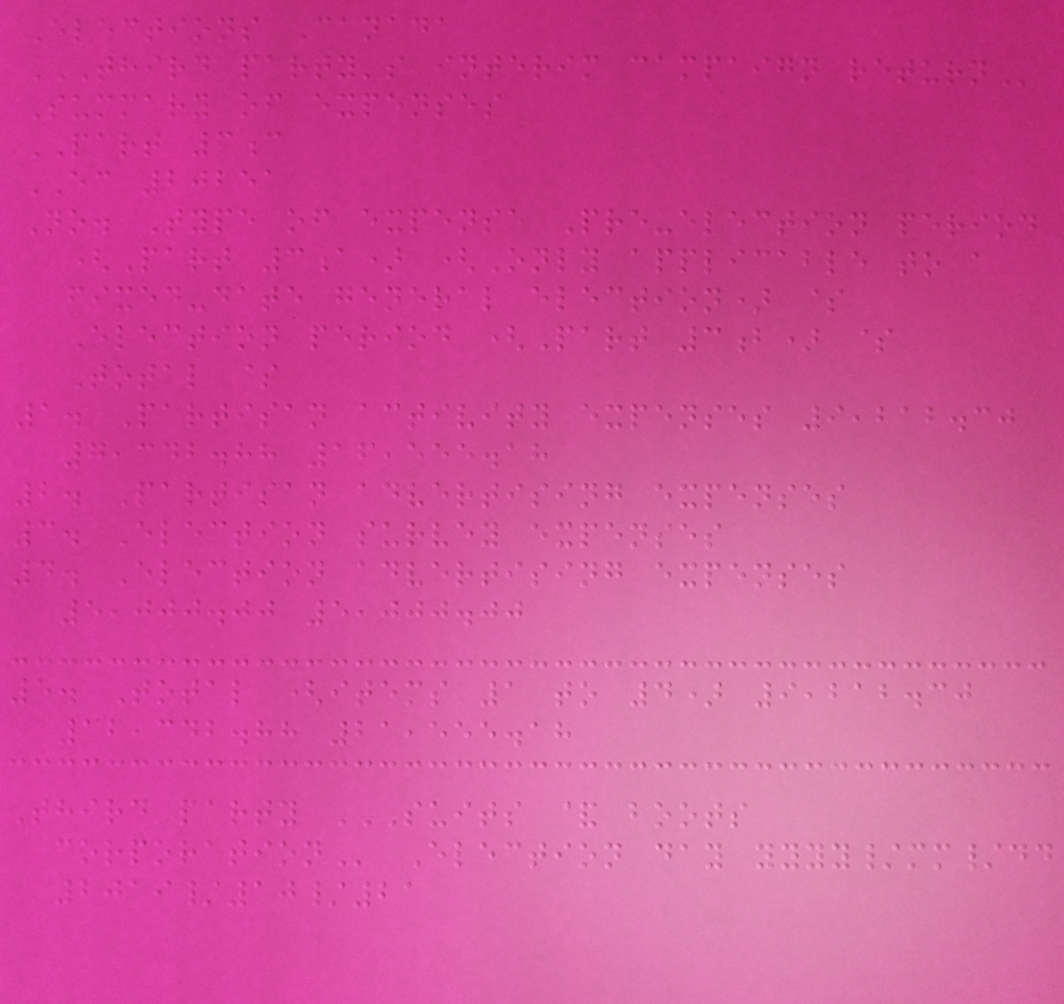Elections Canada
THIRD PARTY'S INTERIM CAMPAIGN RETURN
Summary of expenses
PART 3c
EC 20251
No. Type of expense Pre-election period
(Part 3a) (Only applicable to a
fixed-date general election) $
Election period (Part 3b) $
Total $
1. Partisan activity expenses 9,212.30
7,342.88 16,555.18
2. Partisan advertising expenses
3. Election survey expenses
4. Election advertising expenses
5,000.00 5,000.00
5. Total (items 1 to 4) 9,212.30
12,342.88 21,555.18
Third party SUITS & BOOTS
CORPORATION Election day yyyy/mm/dd
2019/10/21
